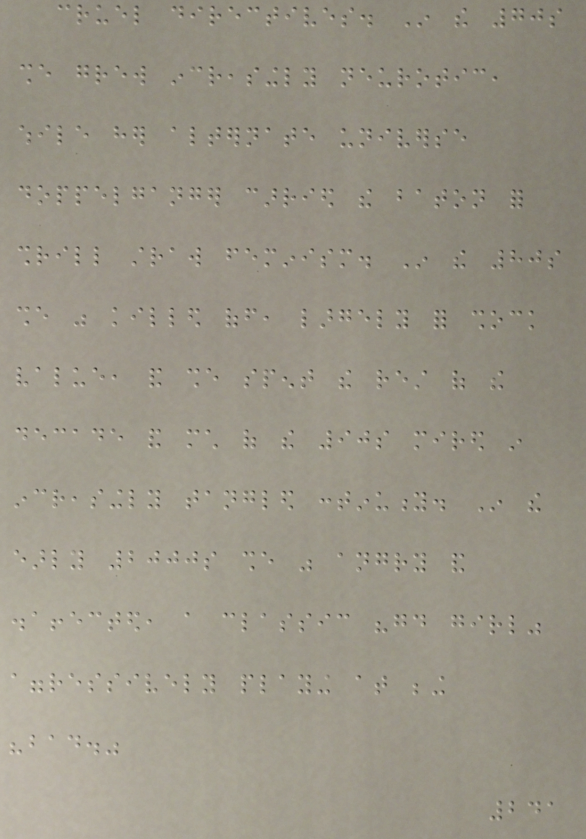cruel directives. In the 70s
she grew increasingly neurotic,
while her alternate universe
doppelganger carried the baton for
shrill straw feminism. In the 80s
she was killed off, largely for shock
value, and she spent the rest of the
decade and much of the 90s mired in
increasingly tangled continuity. In the
early 2000s she was angry and
disaffected, a classic "good girl"
aggressively playing at being
"bad."
241
